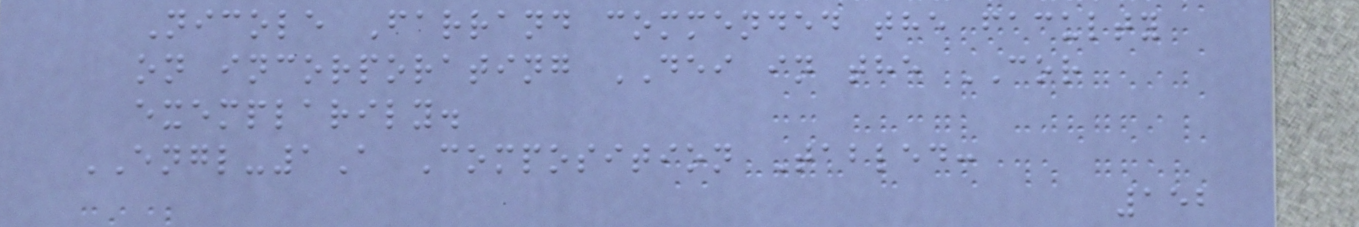Nicole Farrand commended the faculty
on incorporating DEI in the COR
exemplarily.
ENGL-1A Composition Tabled:
152
